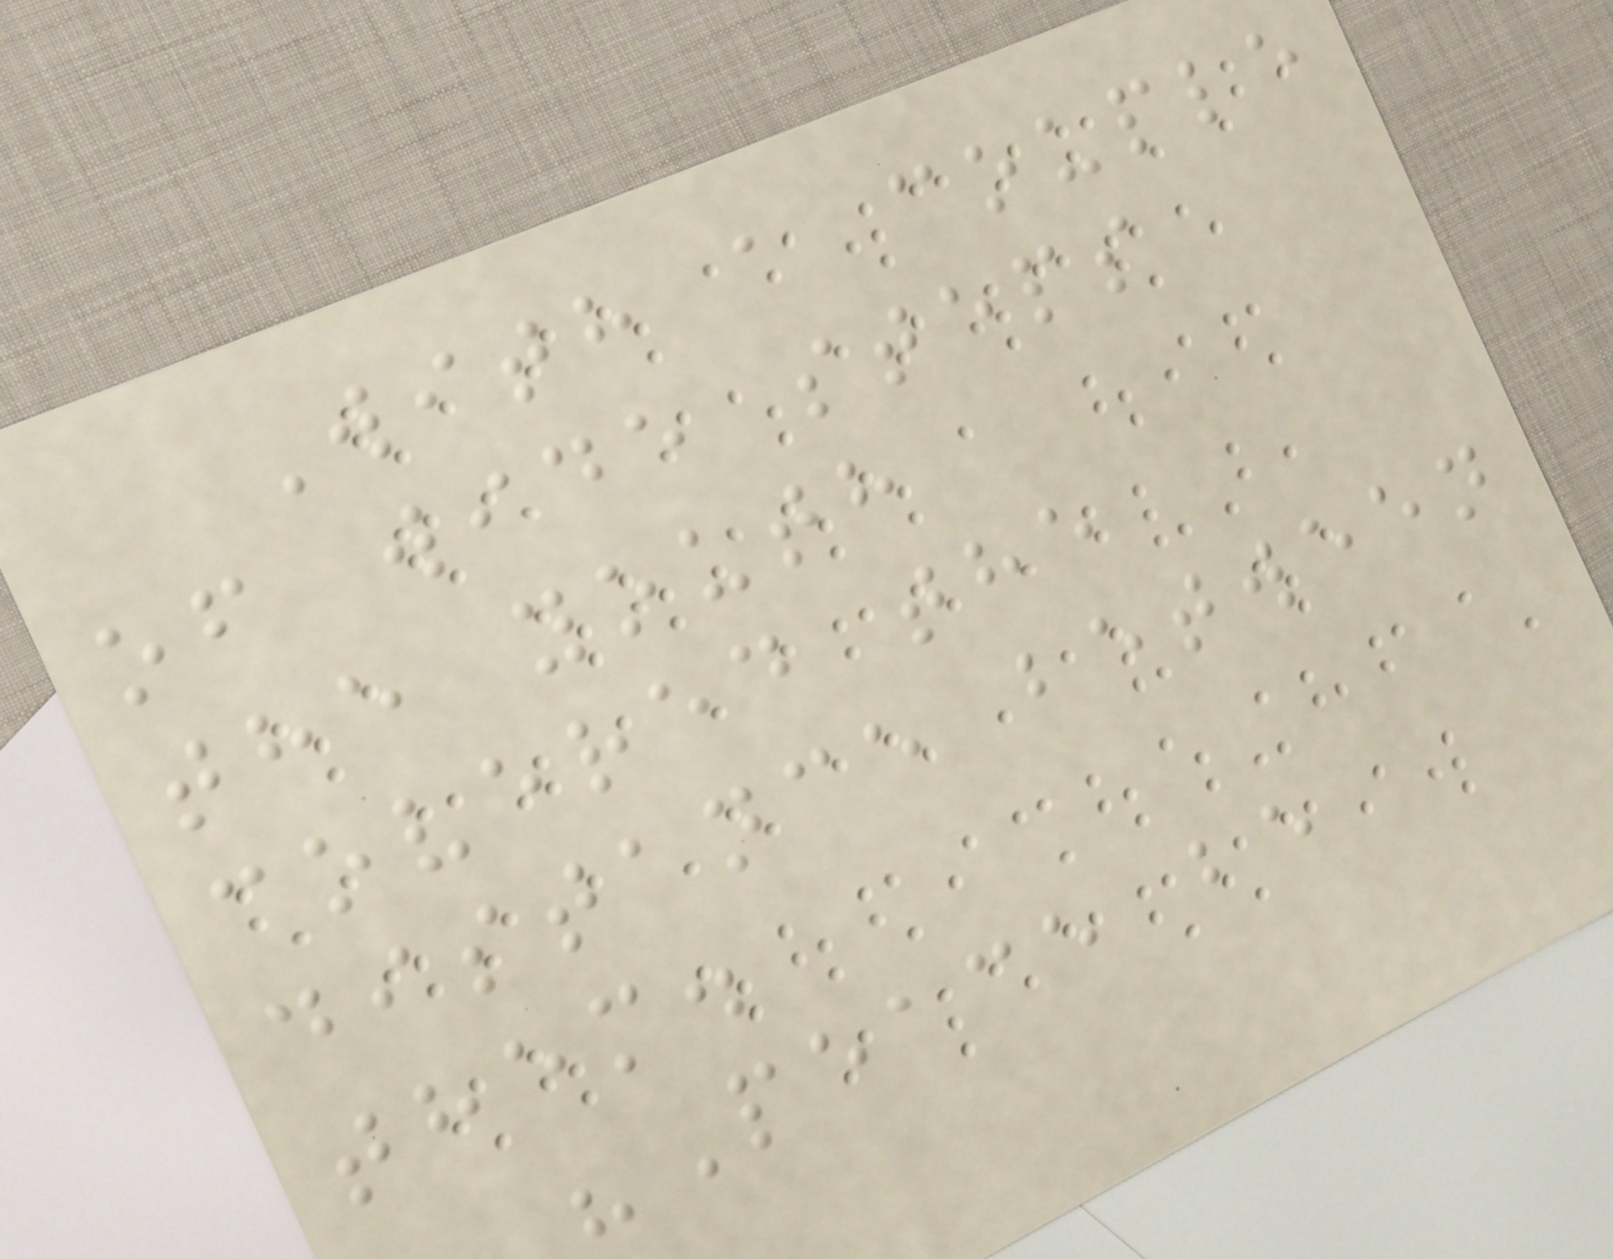With a couple
of wide steps
the youth
covered the
distance between
them.
"Peace be
